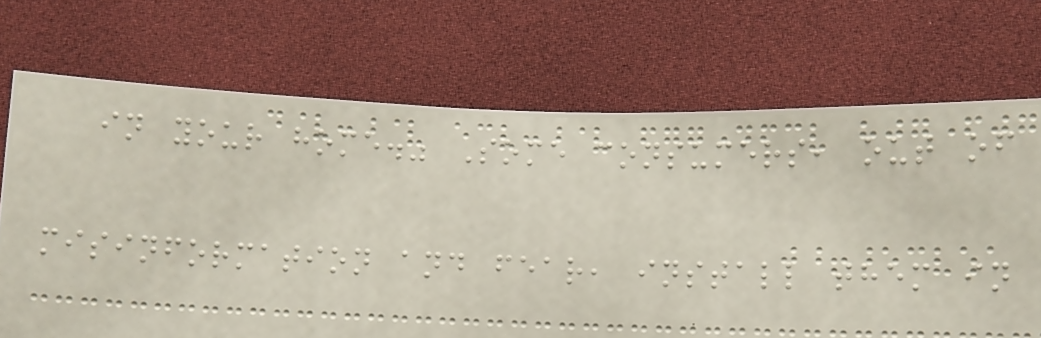in your home." Some consumers, out of
misinformation and fear, install them in
